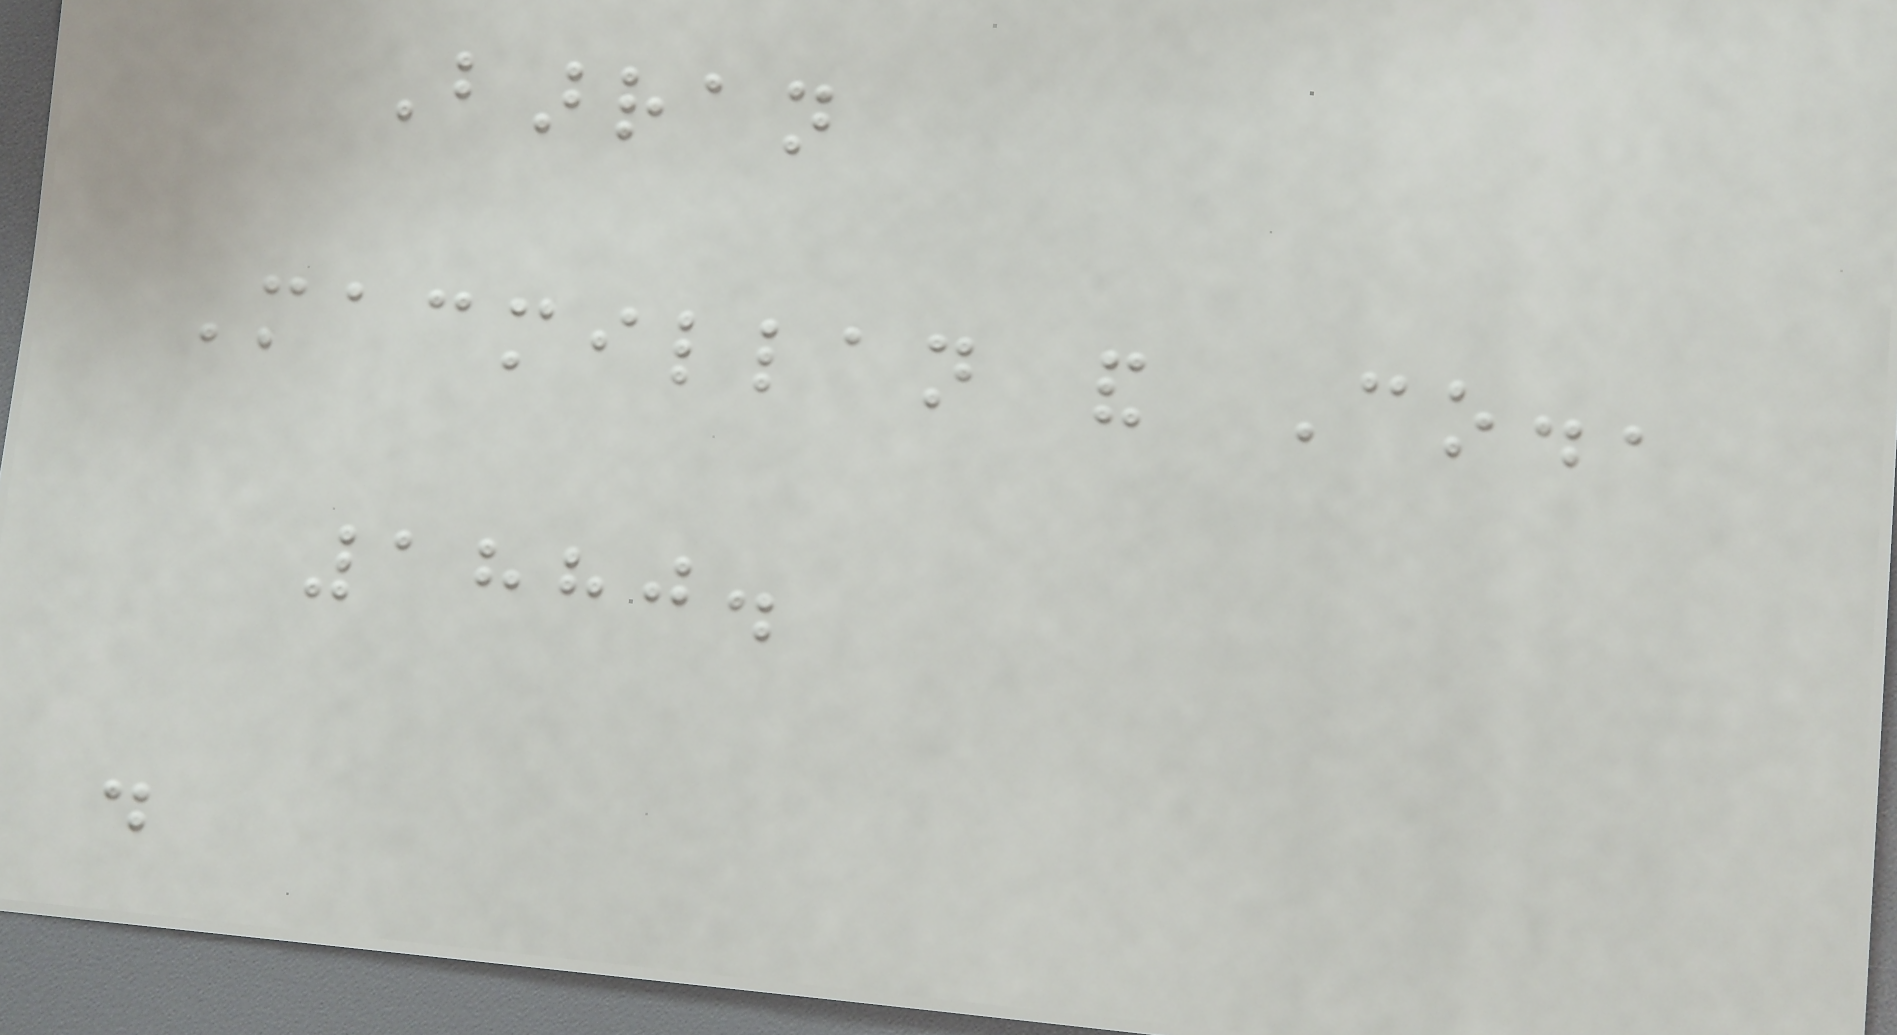Barran
Macmillan and Co.,
1880.
.
